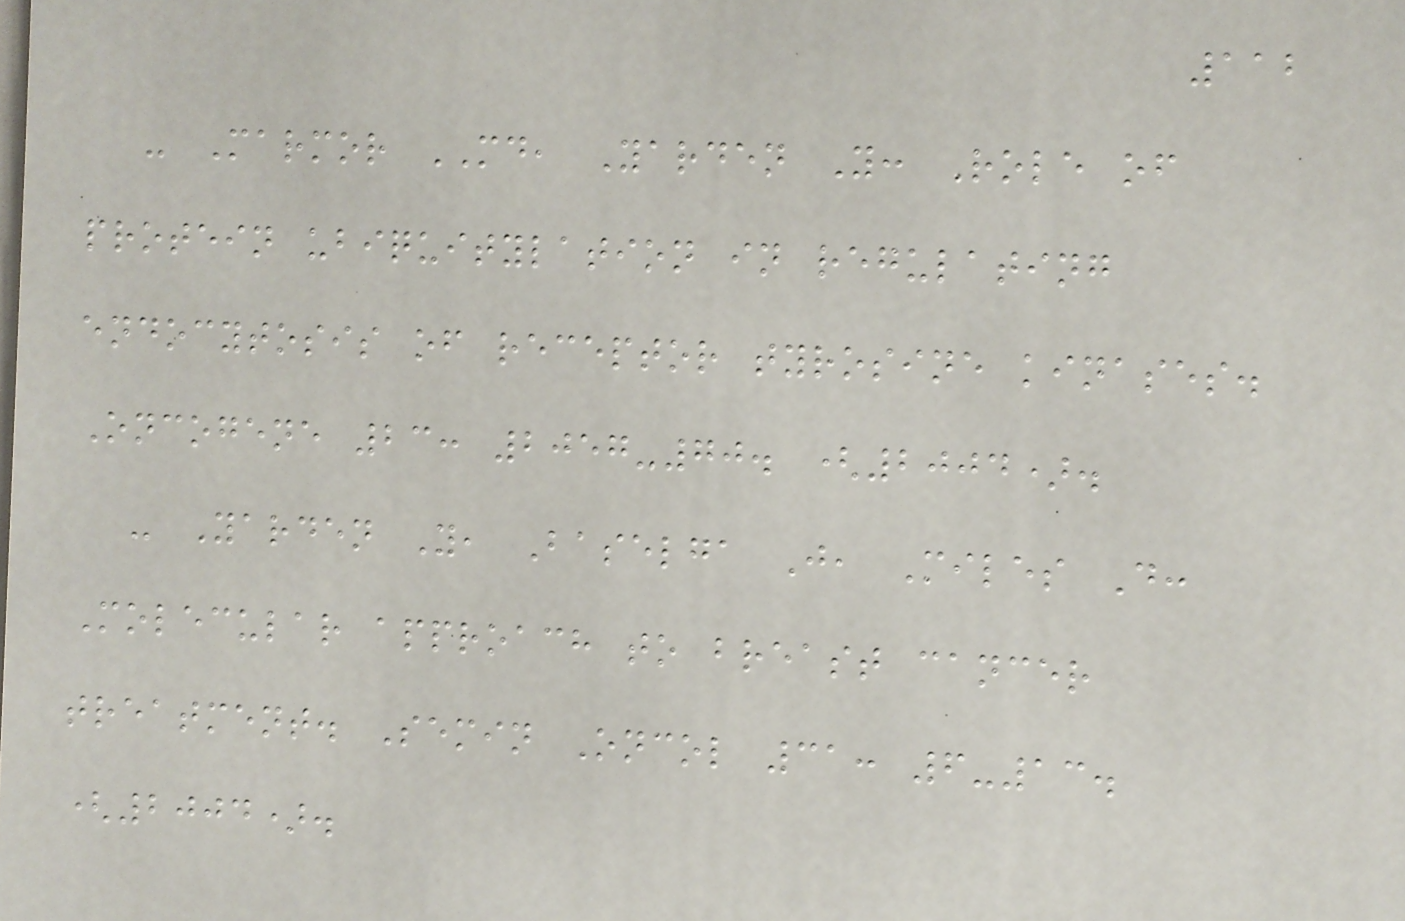112
- Marmor MD, Yarden Y: Role of
protein ubiquitylation in regulating
endocytosis of receptor tyrosine kinases.
Oncogene 23: 2057-70. (2004).
- Yarden Y, Baselga J, Miles D:
Molecular approach to breast cancer
treatment. Semin Oncol 31: 6-13.
(2004).
